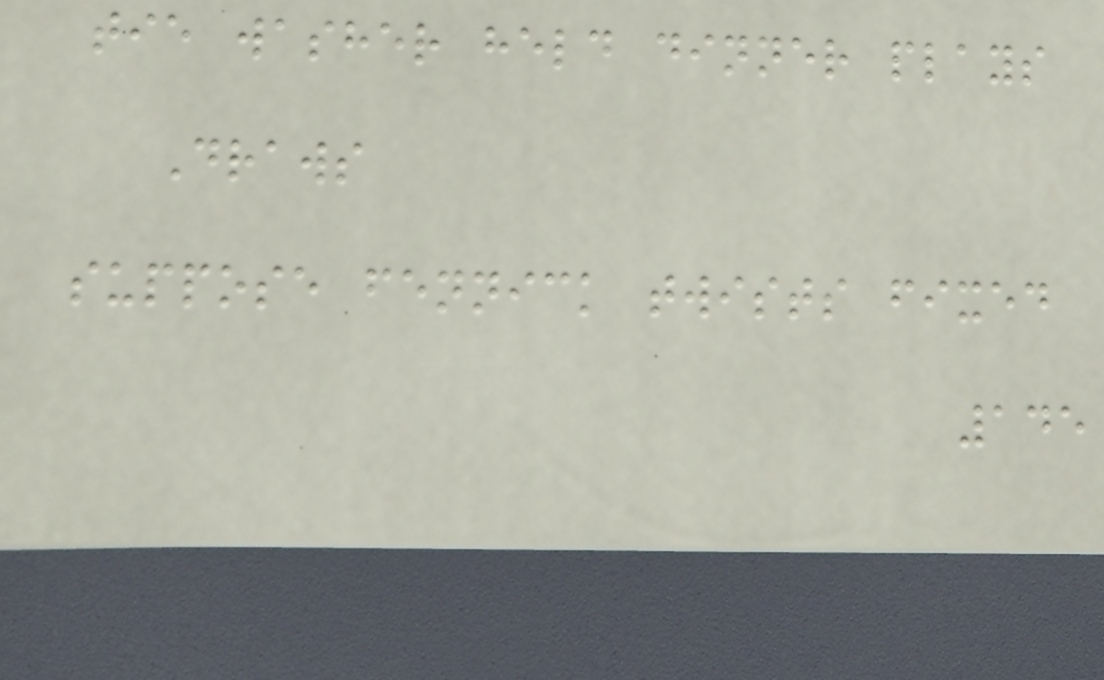tie washer held dinner plays
Draws
suppose fennick twists fixed
145
